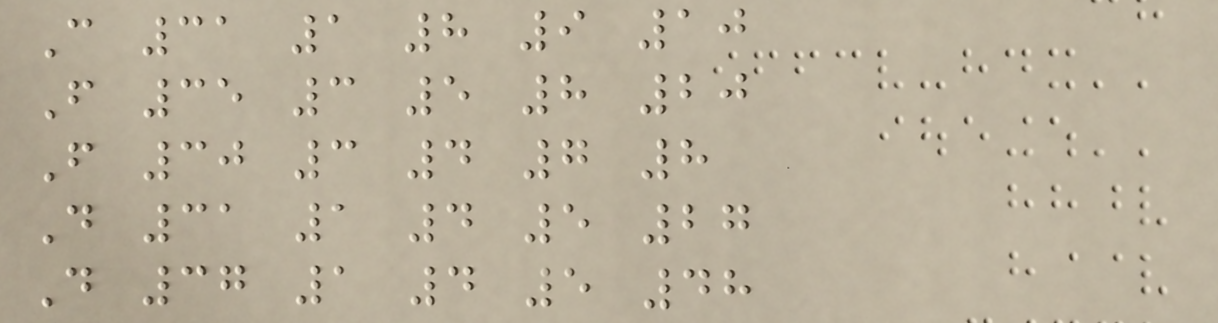C 31 1 8 9 10
F 35 3 5 8 20
F 30 3 4 7 8
D 31 1 4 5 27
D 37 1 4 5 48
